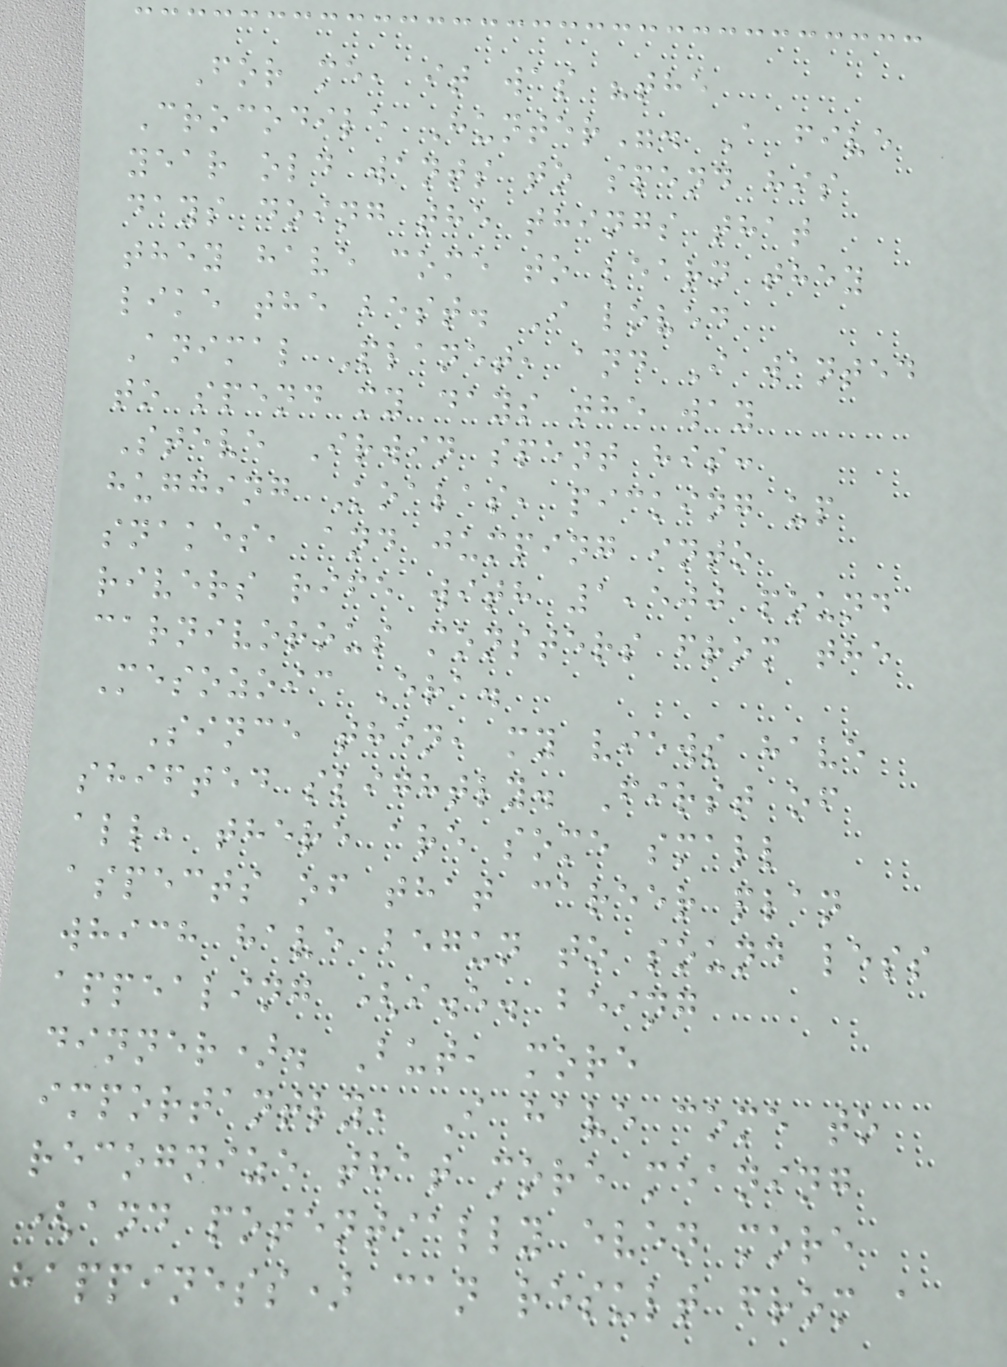For me, it was "the
Crocodile Hunter". A five
year old wants to spend his
days doing the things that
they have come to learn they
like the best. I loved
Animal Planet, and I wanted
to spend my days the way
Steve Irwin spent his:
hugging Koalas, picking up
snakes, and jumping into
rivers rife with 1,500 pound
carnivorous monsters from the
Mesozoic Era.
Since then, my views have
shifted slightly. First of
all, there are some small
aspects of that career plan
which have begun to sound less
appealing (i.e. being
dinner). But, more
importantly, I have come to
recognize that more meaning
(and potentially even more
happiness) can result from a
